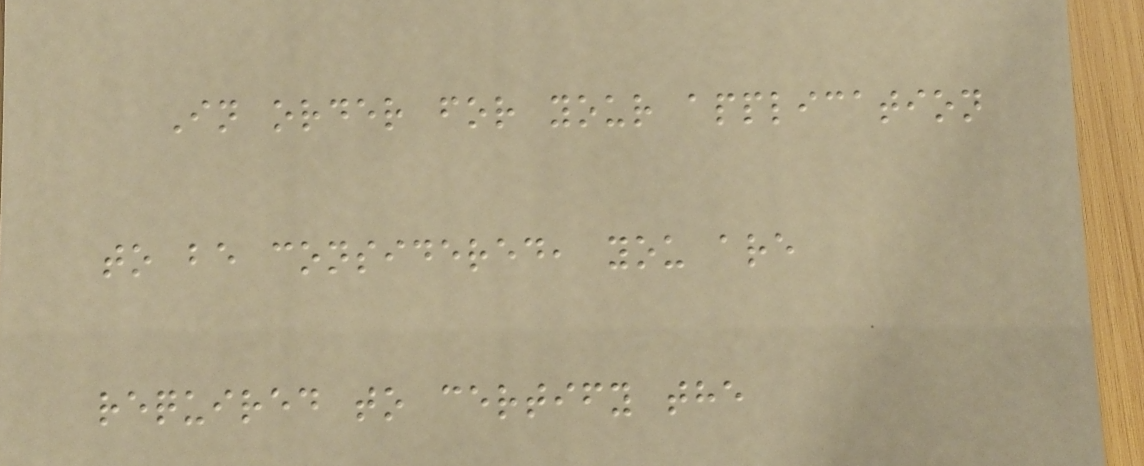In order for your application
to be considered, you are
required to certify the
